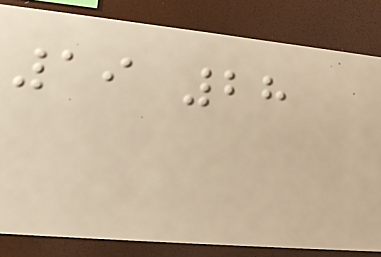19 28
